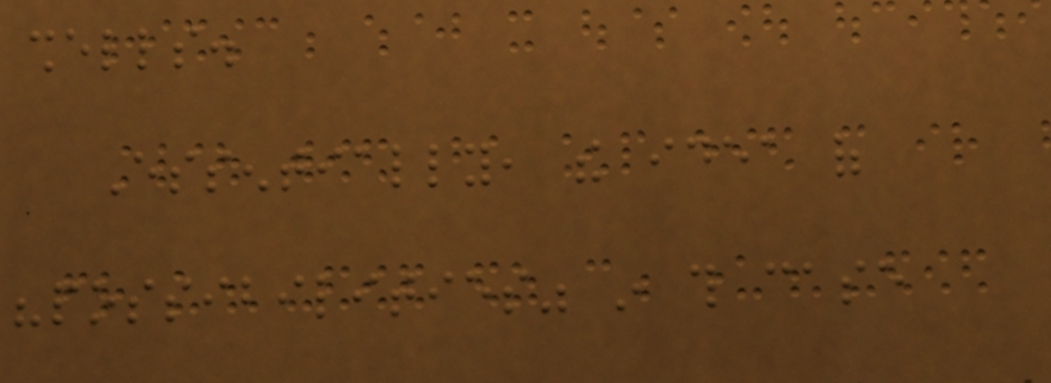shells.
Essentially, the idea of
"possibilities" in this case
